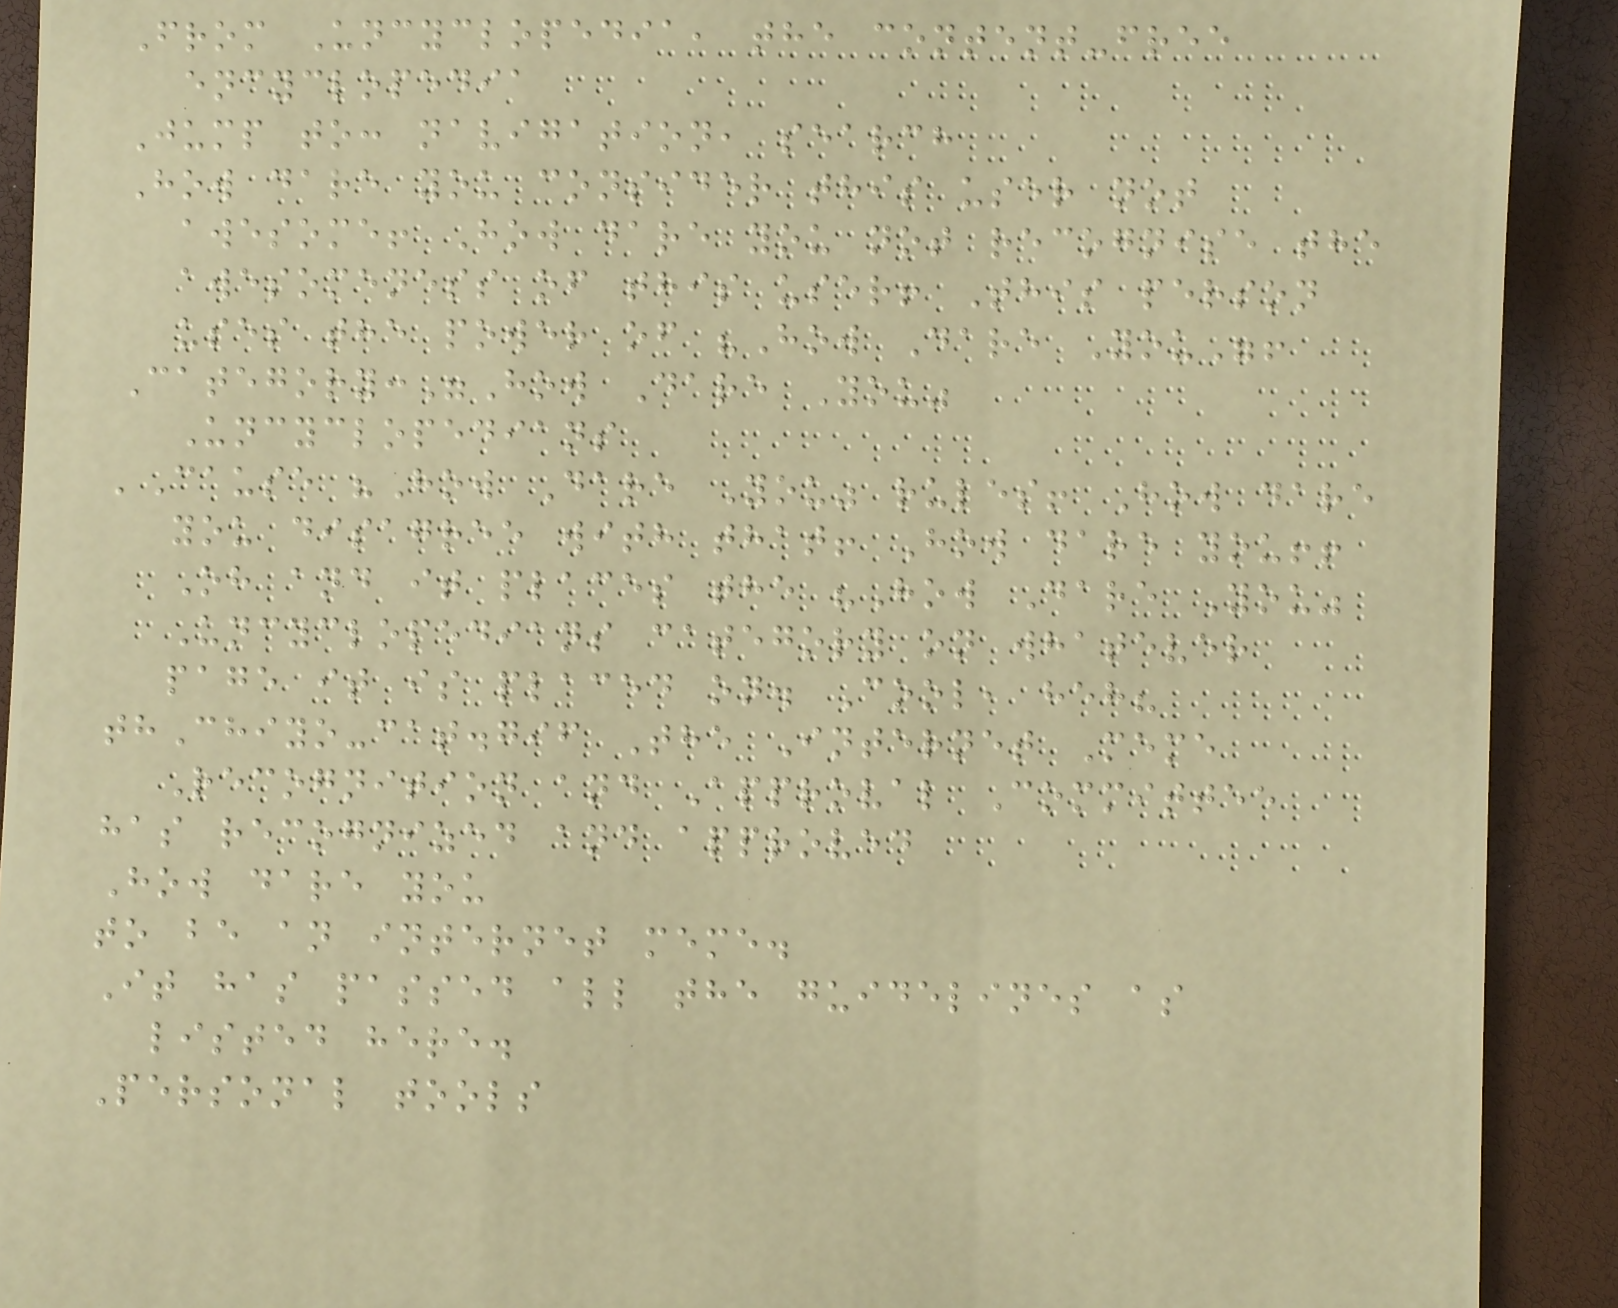From Uncyclopedia, the content-free
encyclopedia
Jump to: navigation, search
How dare you consider this user not
awesome! How dare you not recognise the
awesomeness of this user! This person
uses the power of "How Dare You"!
Category:"How Dare You"
Uncyclopedians
'Cause "How Dare You" rules! How dare
you disagree with that! How dare you!!
Oh and it places the "How Dare You"
Uncyclopedians category on whatever
page it is placed on. Cool, heh?
thChiyo-cat.gif The Internet Meme
Recognition and Approval Committee
has recognized and approved
How dare you
to be an internet meme.
It has passed all the guidelines as
listed here.
Personal tools
